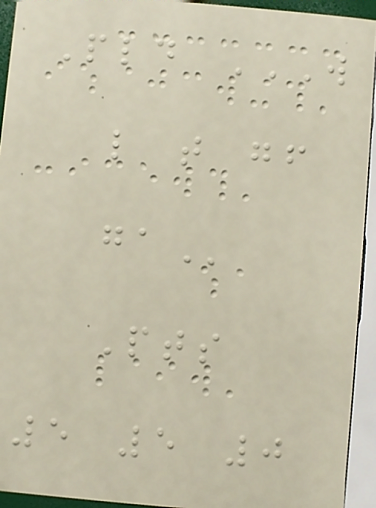Pld W
L T GF
GA
Pts
5 5 0
